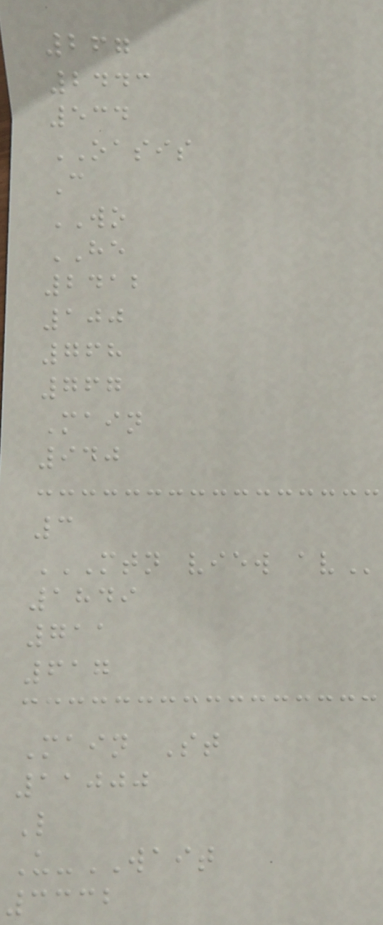267
2443
534
OASIS
C
WO
HE
2412
100
768
767
Main
940
3
MTN VIEW AV
1849
711
617
Main St
11000
L
U-WAIT
3332
